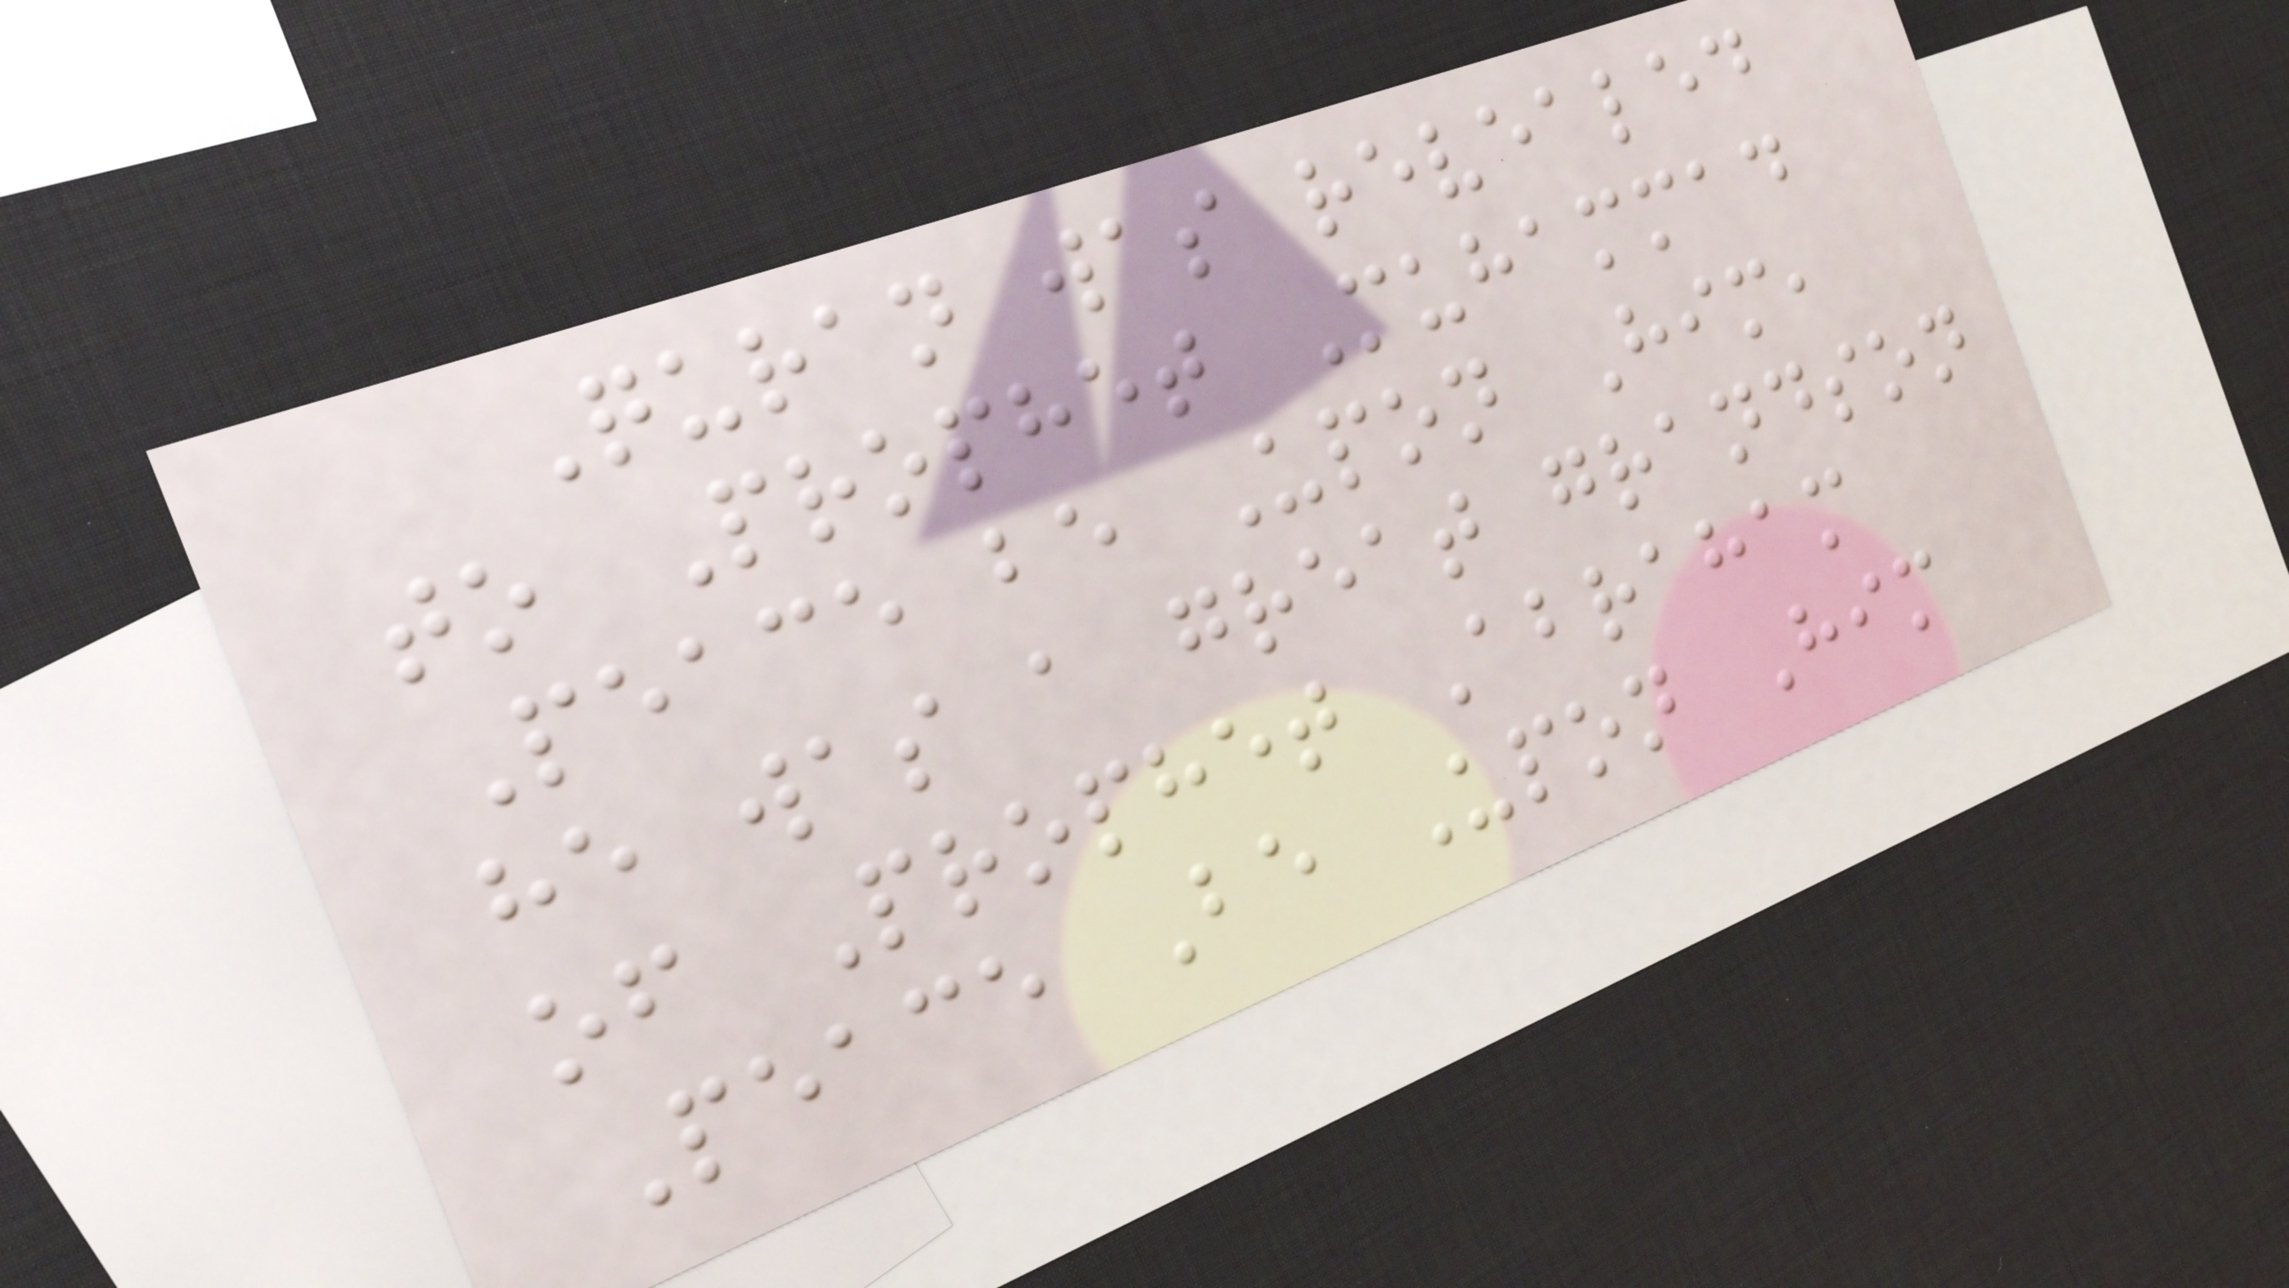Quran was revealed
to Prophet Muhammad
Peace be Upon Him,
he was a great grandson
of Prophet Abraham
Peace Be Upon Him
